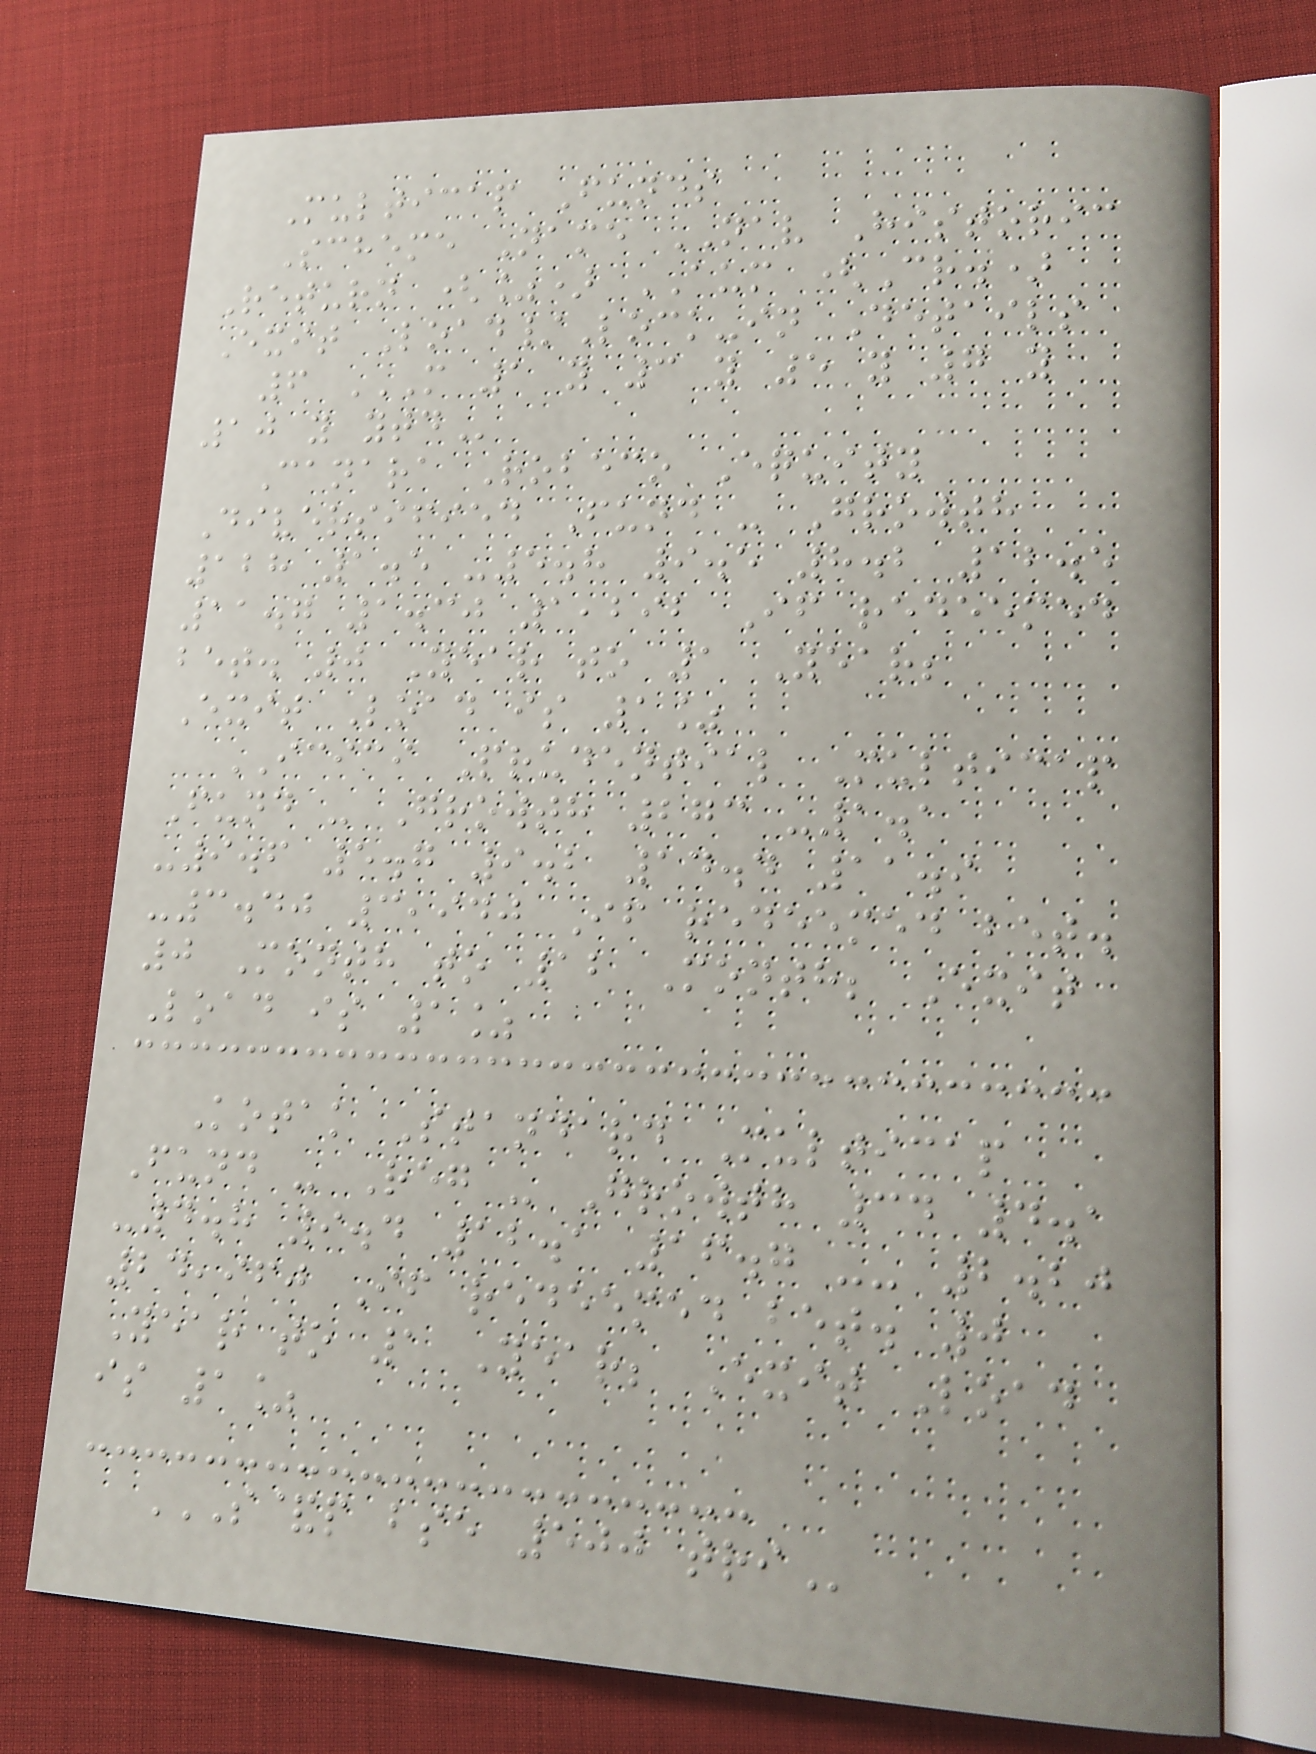Multicap Funds
Scheme Name NAV Historic
Return (%) AUM (Cr.)
Exit Load/Lock-in Details
6 M 1 Y 3 Y 5 Y 7 Y
10 Y YTD
Canara Robeco Equity
Diversified Fund - Growth
128 1.5 -5.8 9.5 8.2 12.5
11.7 1.30 1,292 If redeemed
bet. 0 Year to 1 Year;
Exit Load is 1%
ICICI Prudential Multicap
Fund - Growth 273 -1.1
-9.6 5.7 9.2 14.4 11.9
-3.40 3,940 If redeemed bet.
0 Month to 12 Month; Exit
Load is 1%
Kotak Standard Multicap
Fund - Reg - Growth 34 4.1
-4.8 9.4 12.1 16.7 -- 2.20
24,960 If redeemed bet. 0
Year to 1 Year; Exit Load
is 1%
S&P BSE 500 TRI
